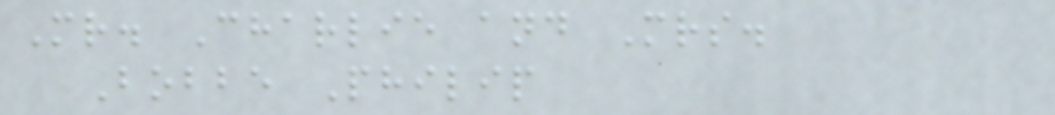Mr. Charlie and Mrs.
Bobbe Philip
